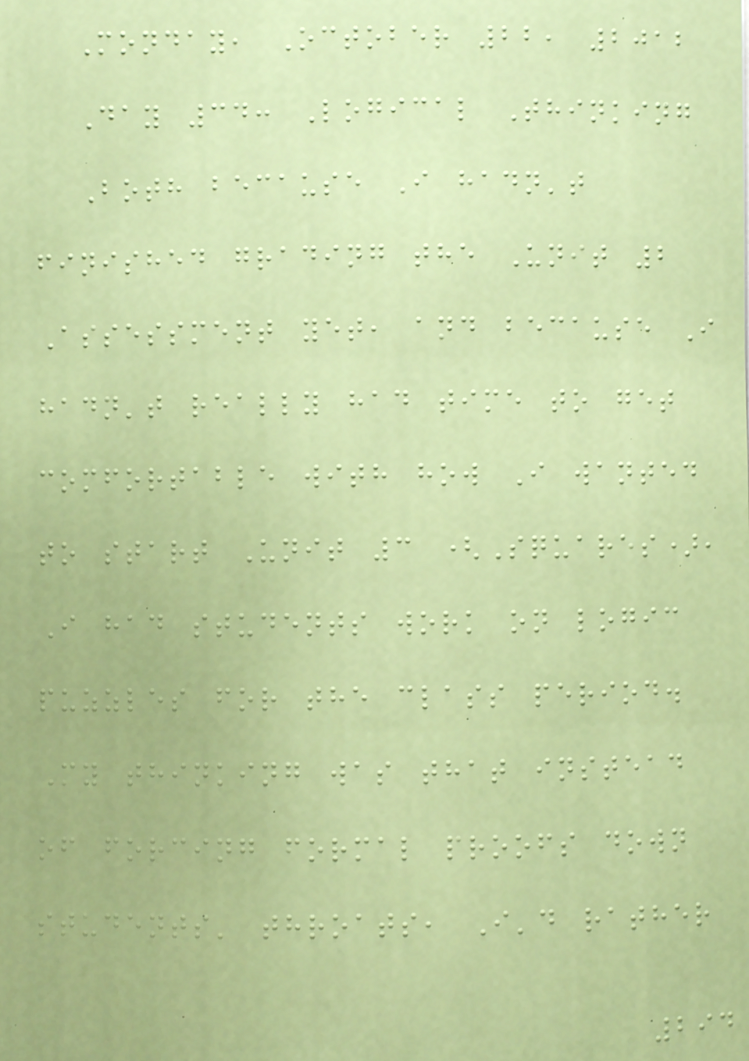Monday, October 22, 2012
Day 34: Logical Thinking
Both because I hadn't
finished grading the Unit 2
Assessment yet, and because I
hadn't really had time to get
comfortable with how I wanted
to start Unit 3 (Squares),
I had students work on logic
puzzles for the class period.
My thinking was that instead
of forcing formal proofs down
students' throats, I'd rather
294
